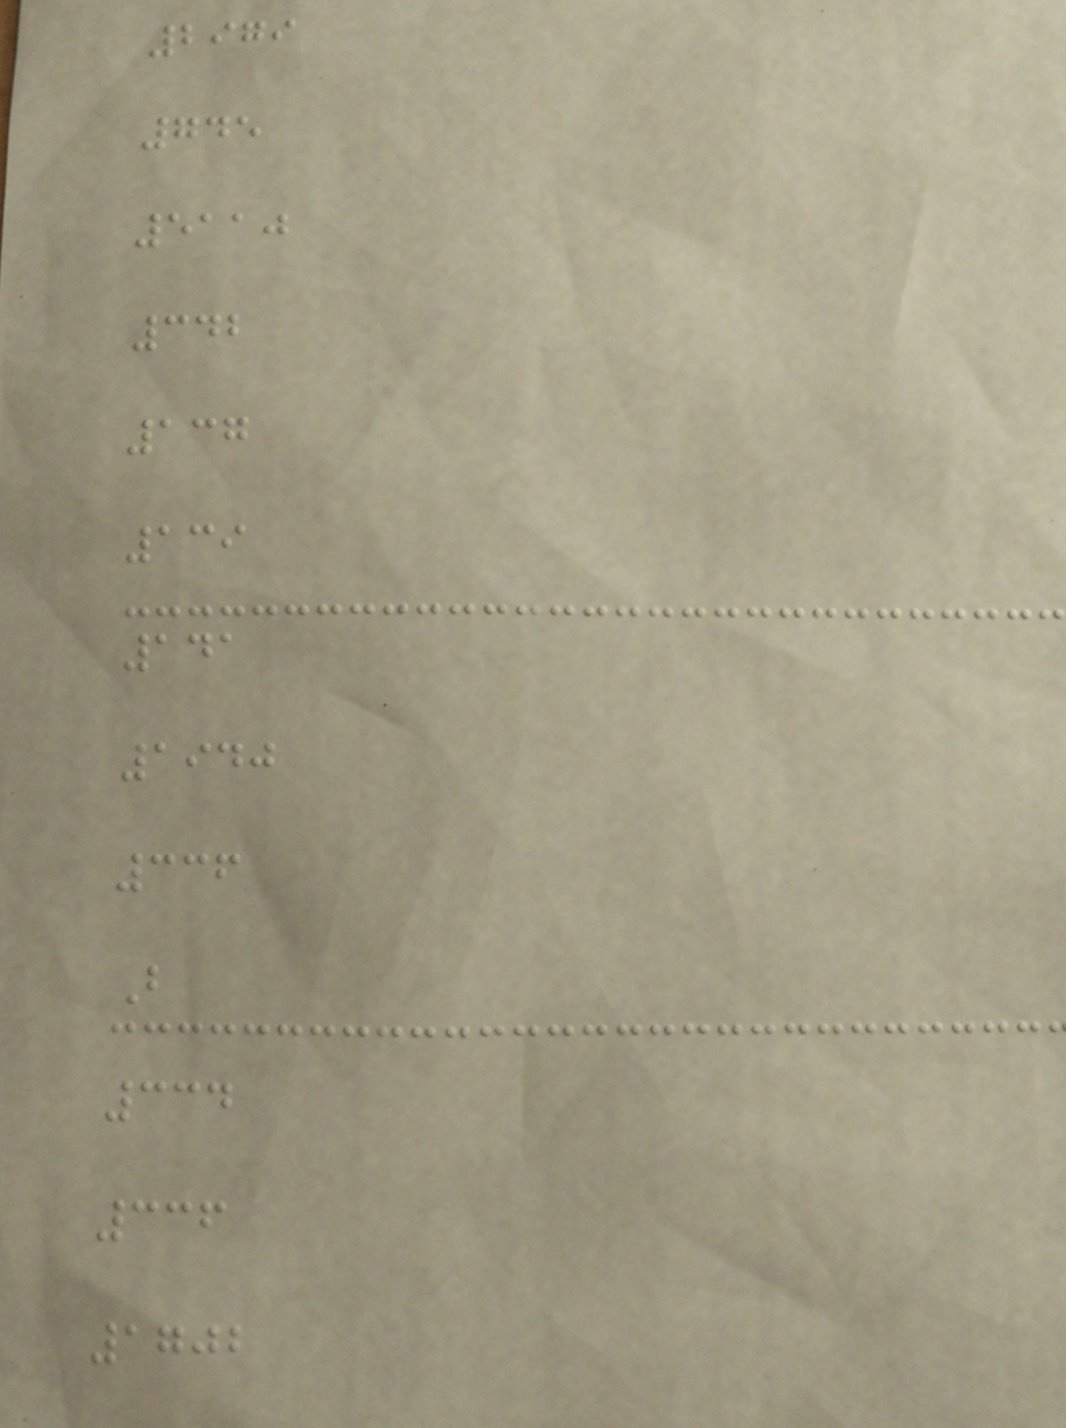2979
745
5110
342
137
139
141
1940
336
B
334
336
1702
